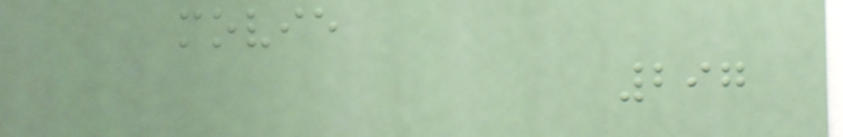movie
297
